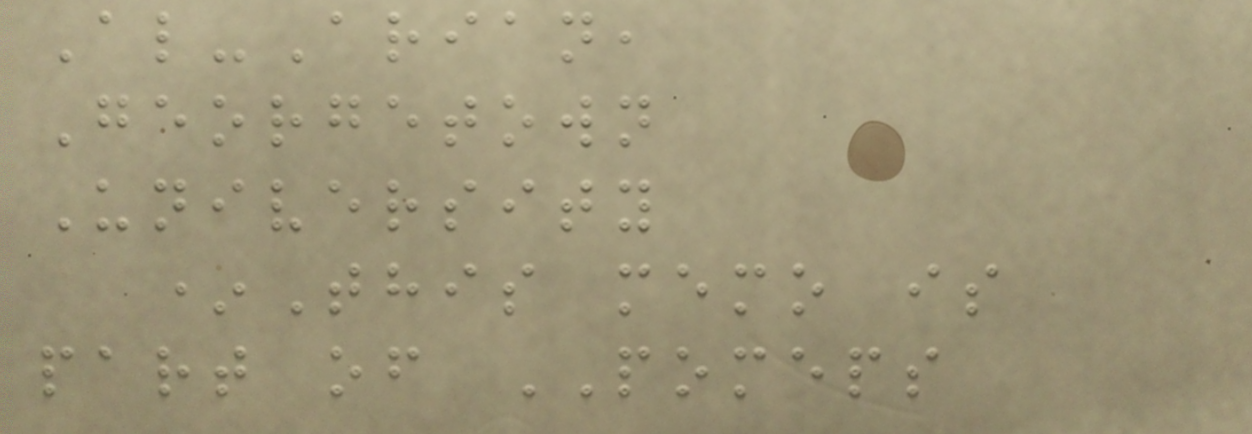Al-Arian,
Georgetown
University
*This memo is
part of POMEPS
